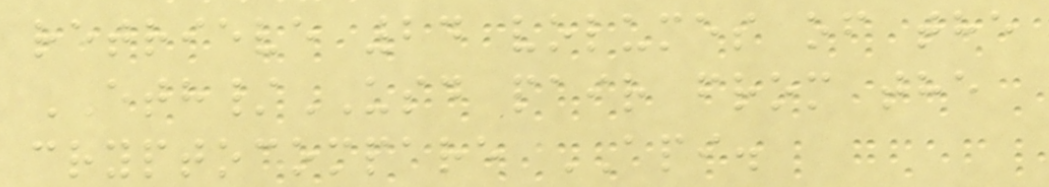retrieve 24 volumes of the
ETH/USD pair from the
cryptocompare API.
